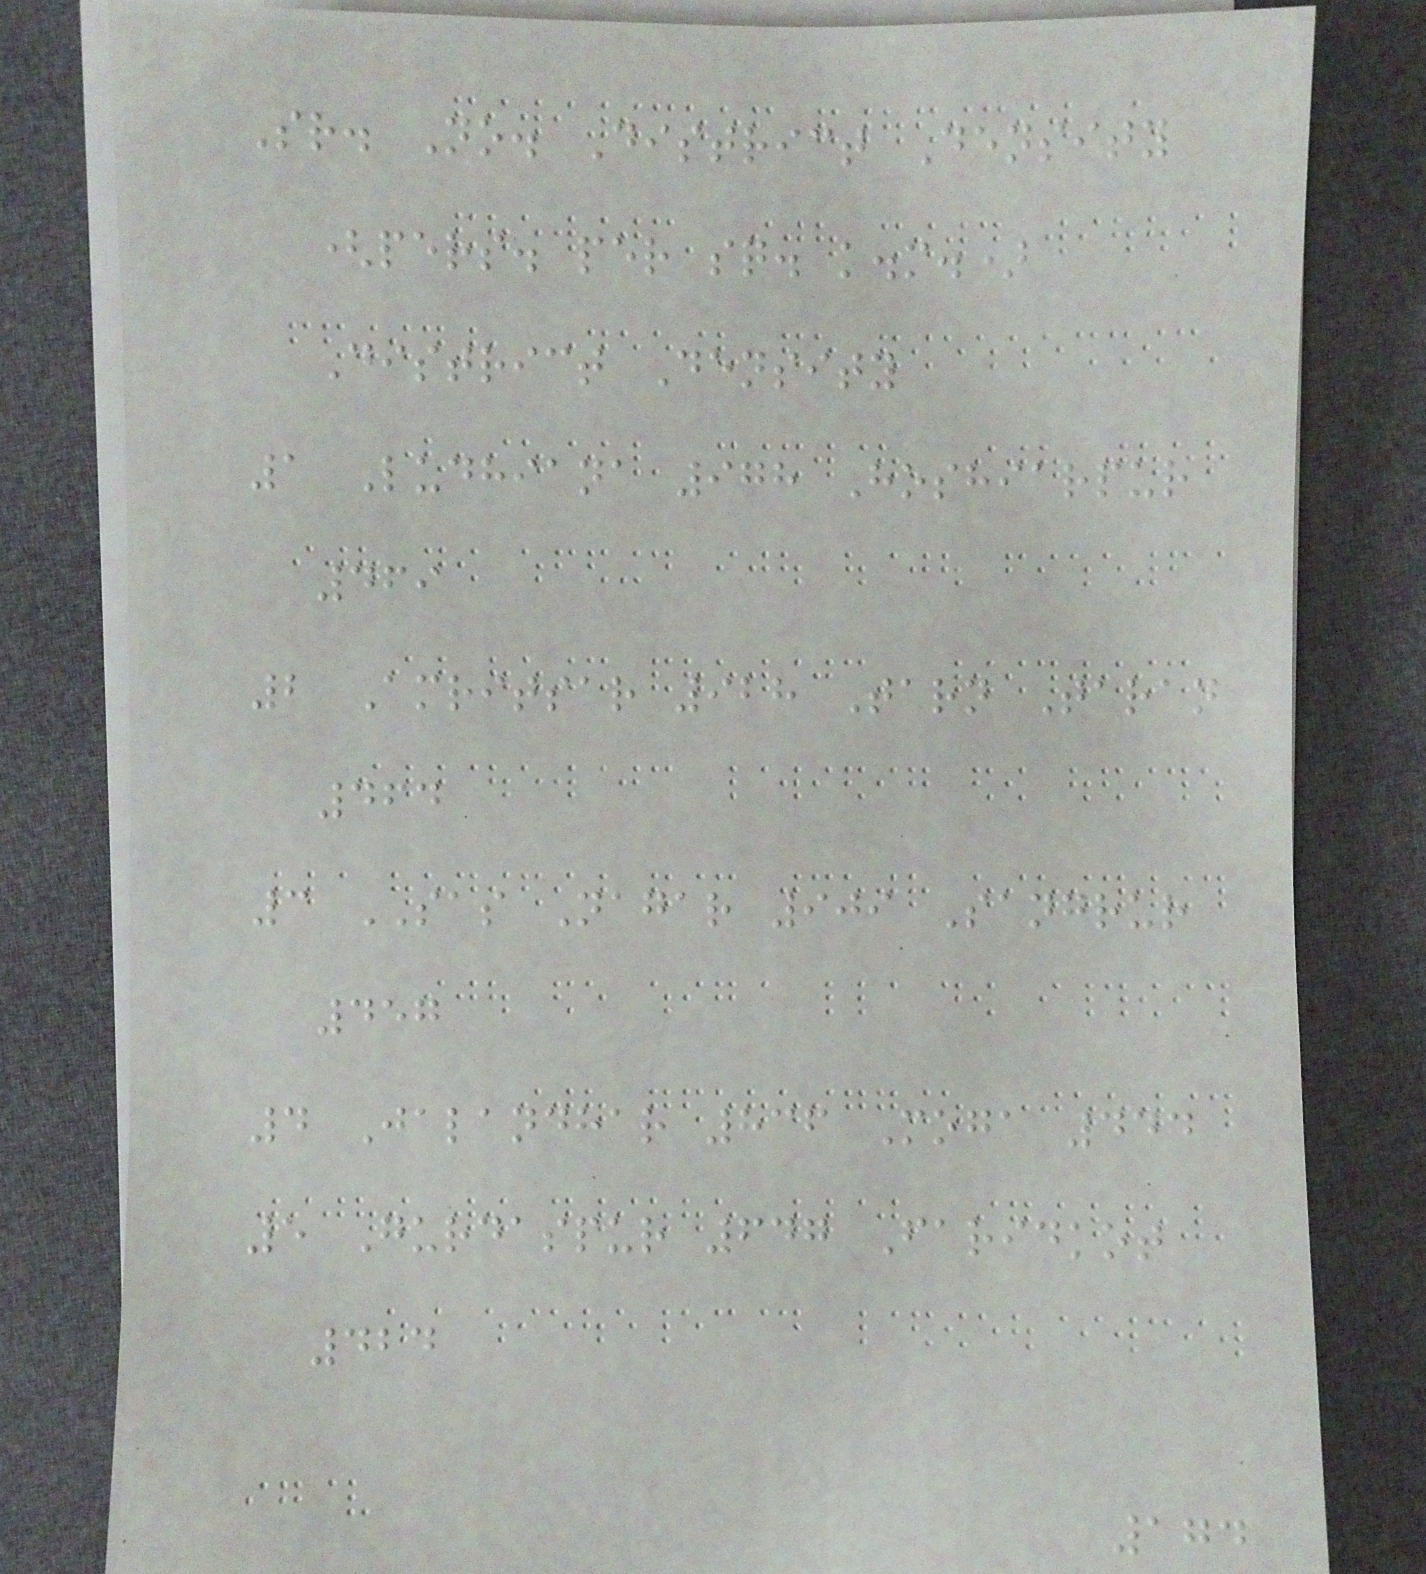Sr. No. District Density
(pers. per sq. k.m.)
District Density
1 Ludhiana 978 Hoshiarpur
469
2 Amritsar 928 Tarn Taran
464
3 SAS Nagar 909 Sangrur
457
4 Jalandhar 836 Moga 444
5 Gurdaspur 647 Faridkot
424
174
